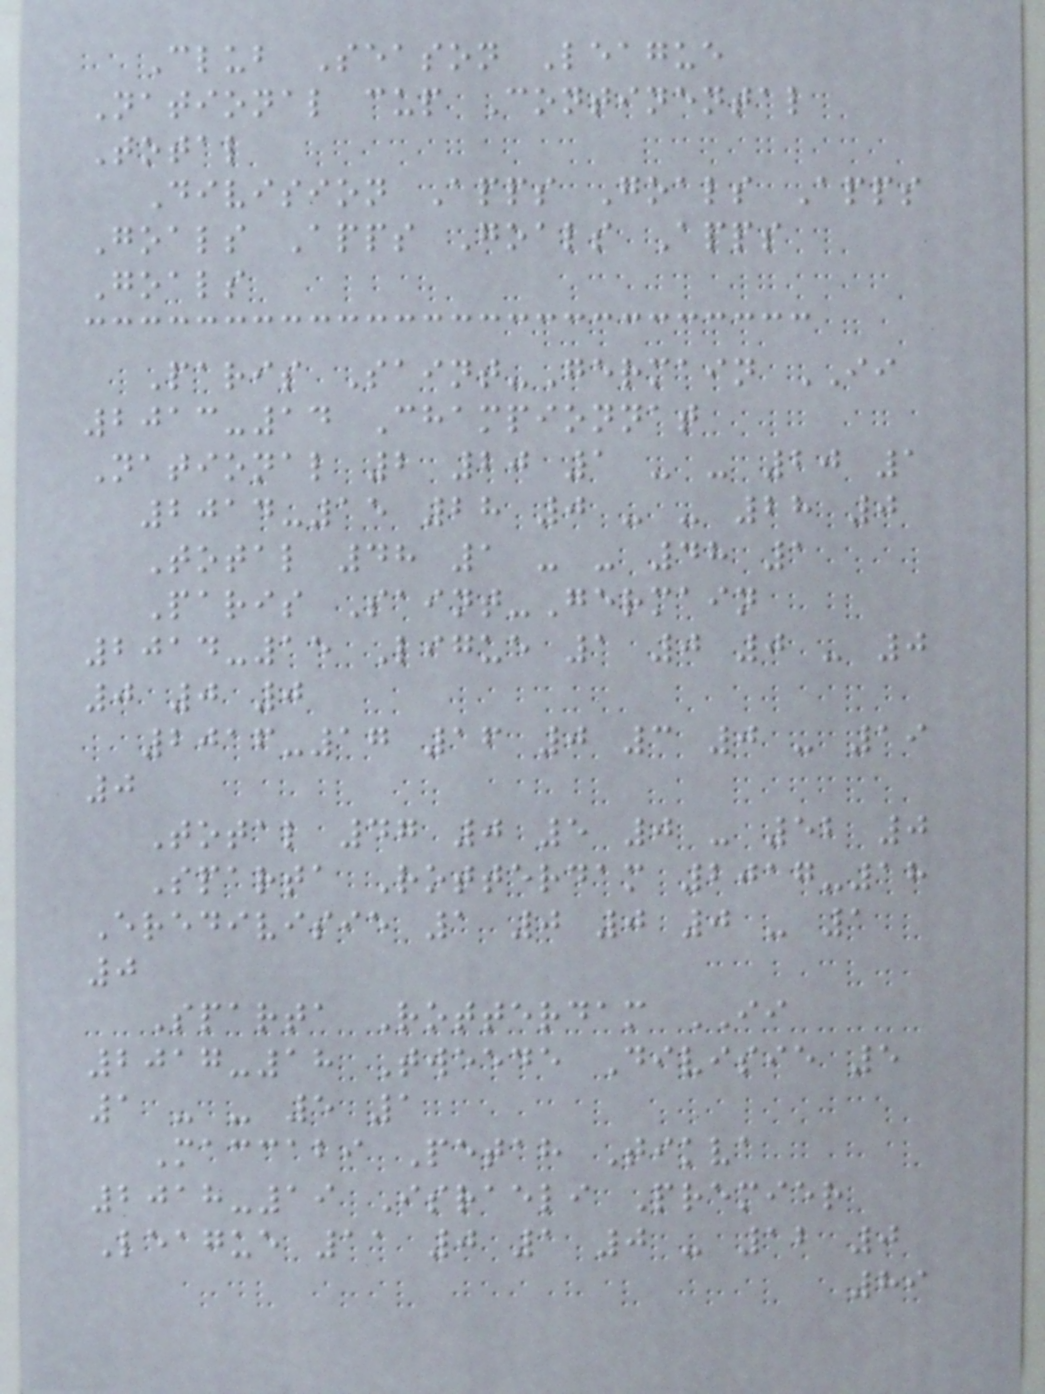Club Season League
National cup Continental
Total
Division Apps Goals Apps
Goals Apps Goals Apps
Goals
Paris Saint-Germain II
2013-14 Championnat
National 2 20 1 - - 20 1
2014-15 28 0 - - 28 0
Total 48 1 - - 48 1
Paris Saint-Germain
2014-15 Ligue 1 0 0 - 0
0 0 0
2016-17 16 0 3 0 - 19
0
Total 47 0 5 0 - 52 0
Sparta Rotterdam 2017-18
Eredivisie 1 0 0 0 - 1
0
Sparta Rotterdam II
2017-18 Tweede Divisie 5
1 - - 5 1
Maccabi Petah Tikva
2018-19 Israeli Premier
League 11 0 1 0 - 12 0
89
